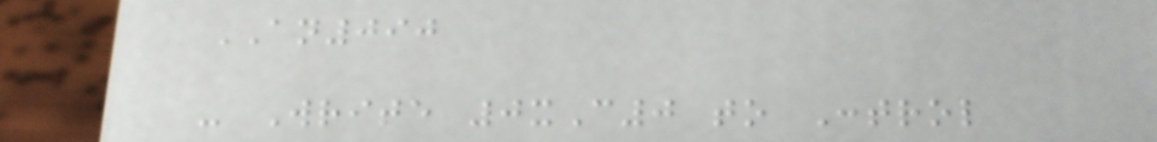AN090
- Write 0xC0 to Control
